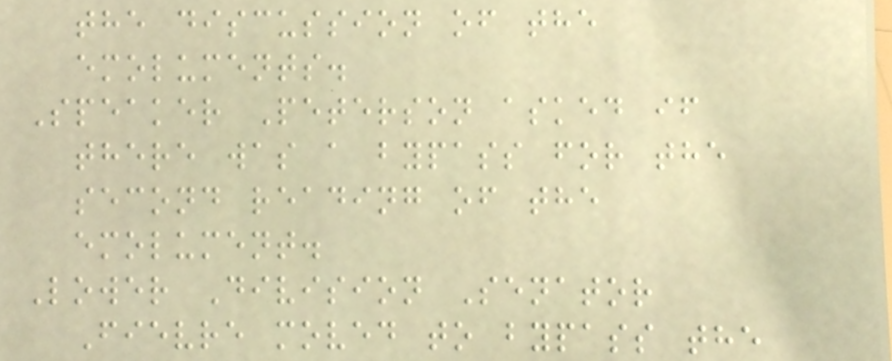the discussion of the
emoluments.
Speaker Peterson asked if
there was a bypass for the
second reading of the
emolument.
Lower Division Senator
Fievre moved to bypass the
